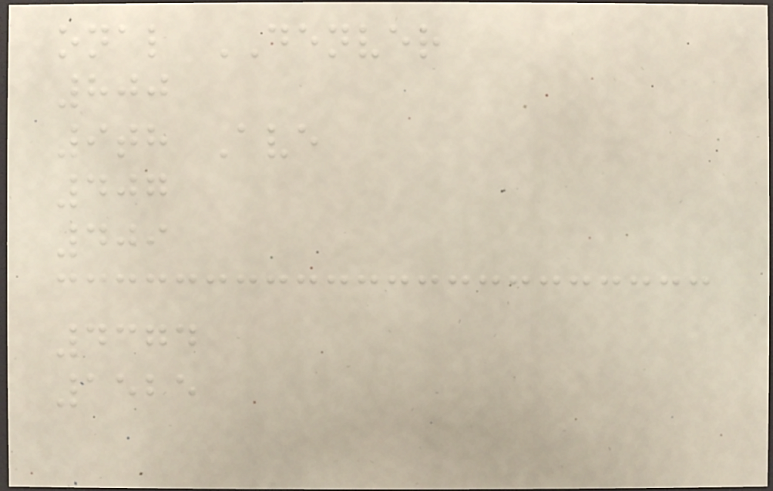onal DENVER
800
9th Ave
407
409
4374
1525
